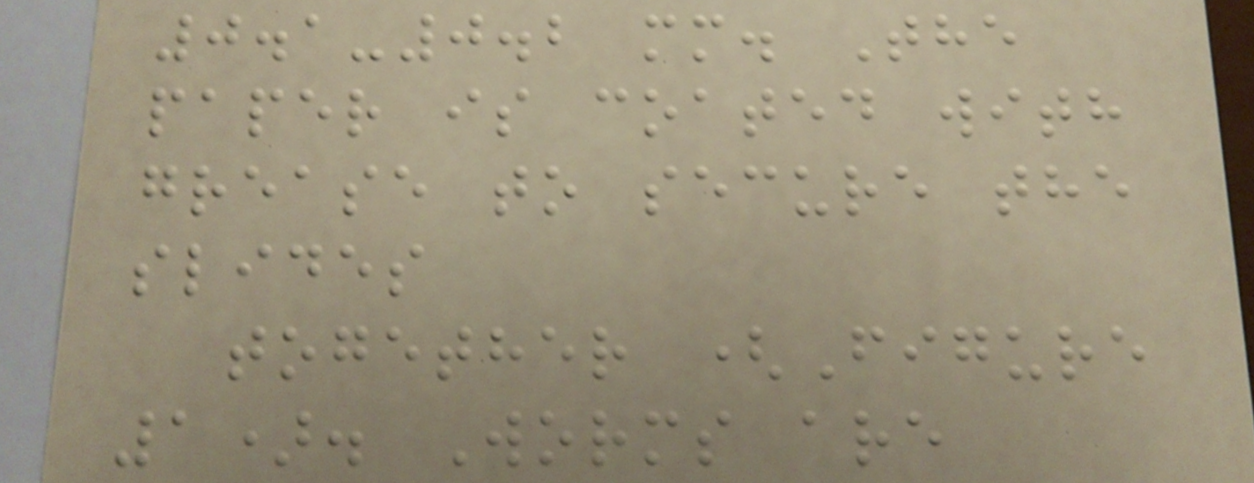0.1-0.2 mm. The
paper is coated with
grease to secure the
slides
together (Figure
1). Worms are
